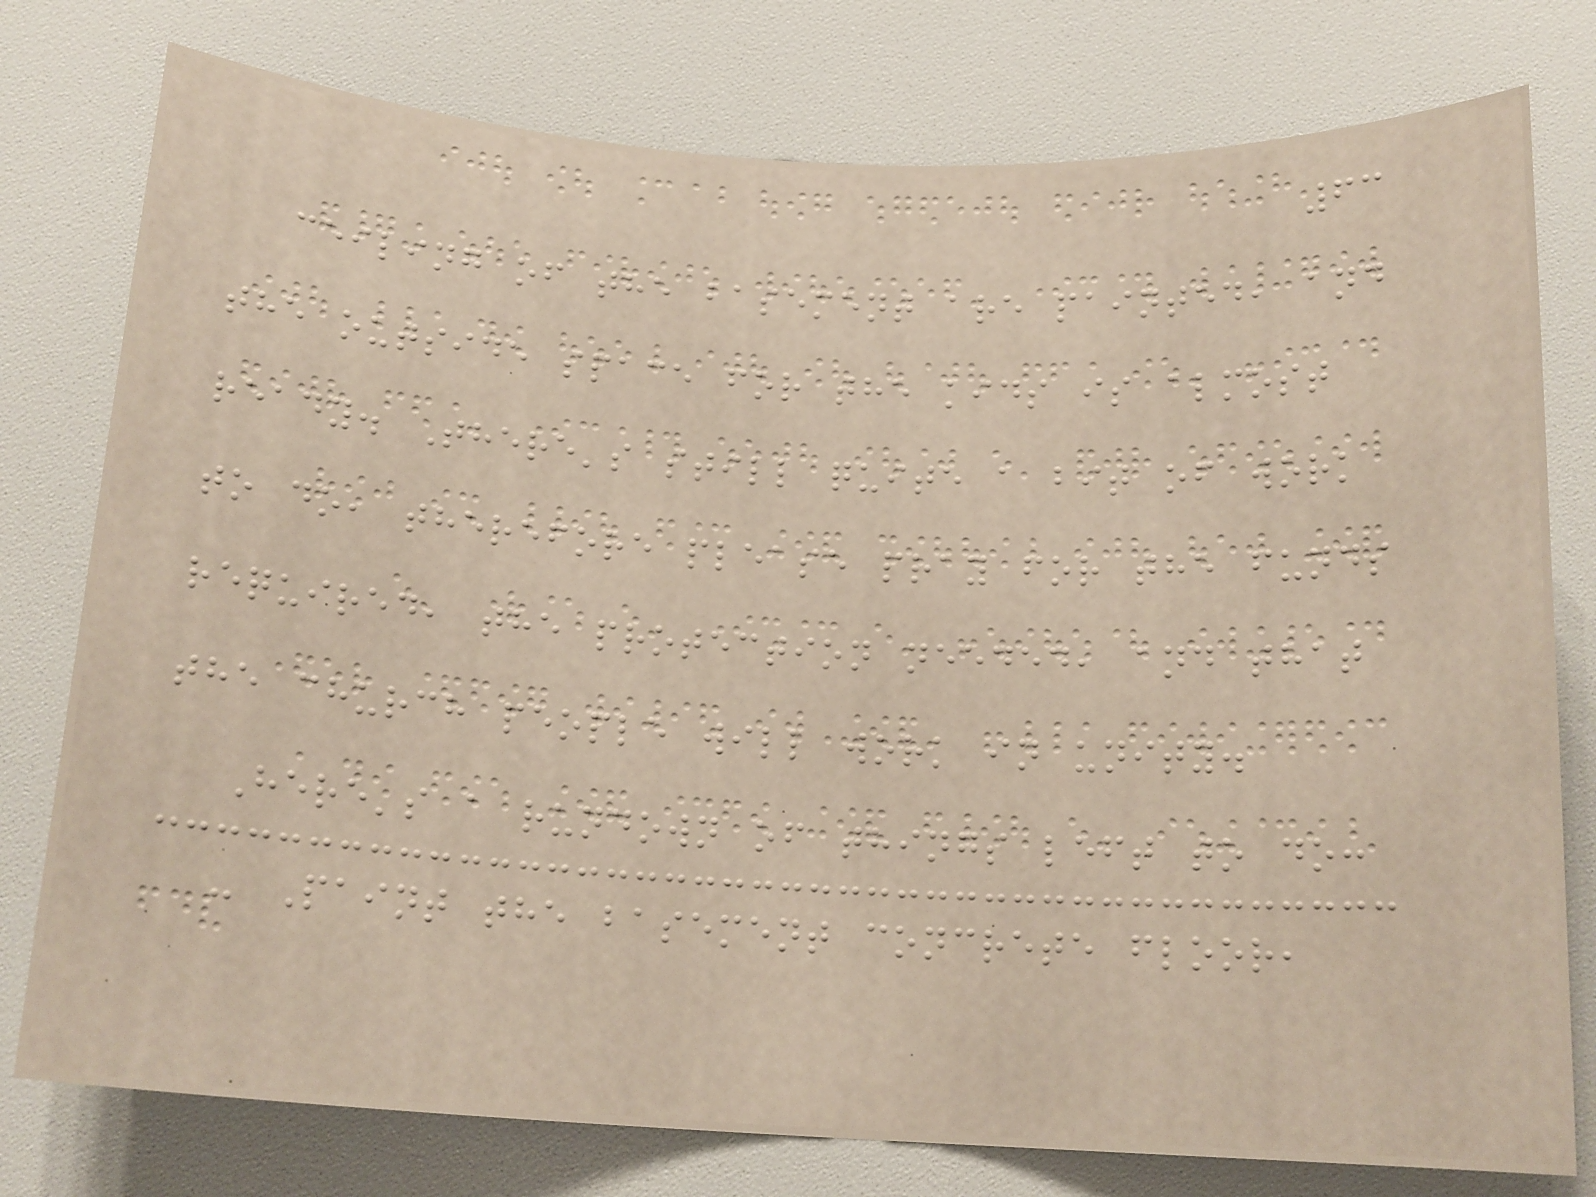63
ceiling of the basement are painted, and
the outside space for the kids is almost
ready. There's still quite a bit of work
to do, therefore please pray for the funds
required, the protection needed, and that
the church people will work in unity.
Here's a rundown of things left to do:
- Paint the basement concrete floor,
